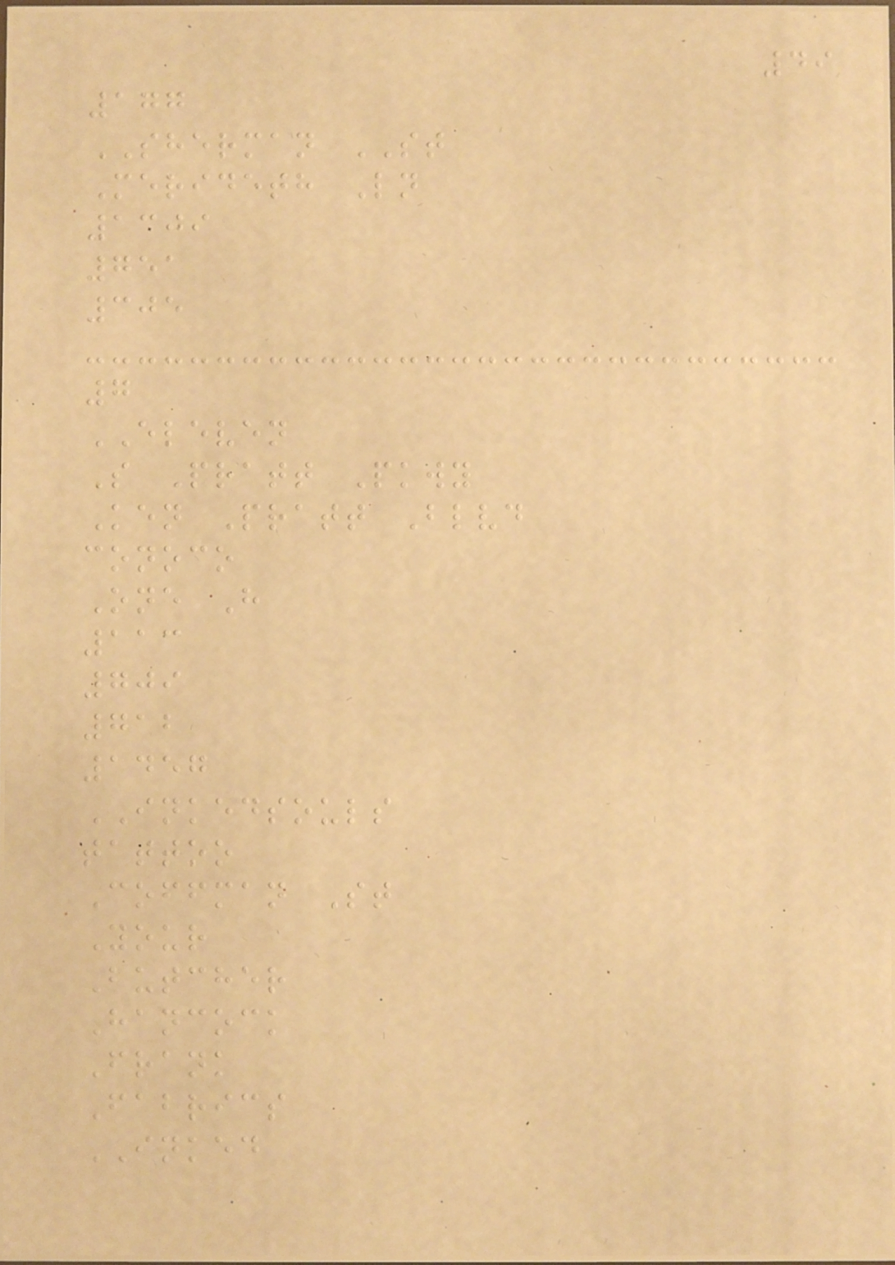49
177
SHERMAN ST
Merideth Ln
1309
751
305
7
ELEVEN
S Pratt Pkwy
Ken Pratt Blvd
conoco
One H
113
709
712
1457
INKEDSOULS
tattoo
Coffman St
Your
Butcher
Hancock
Frank
Fabrics
INKED
